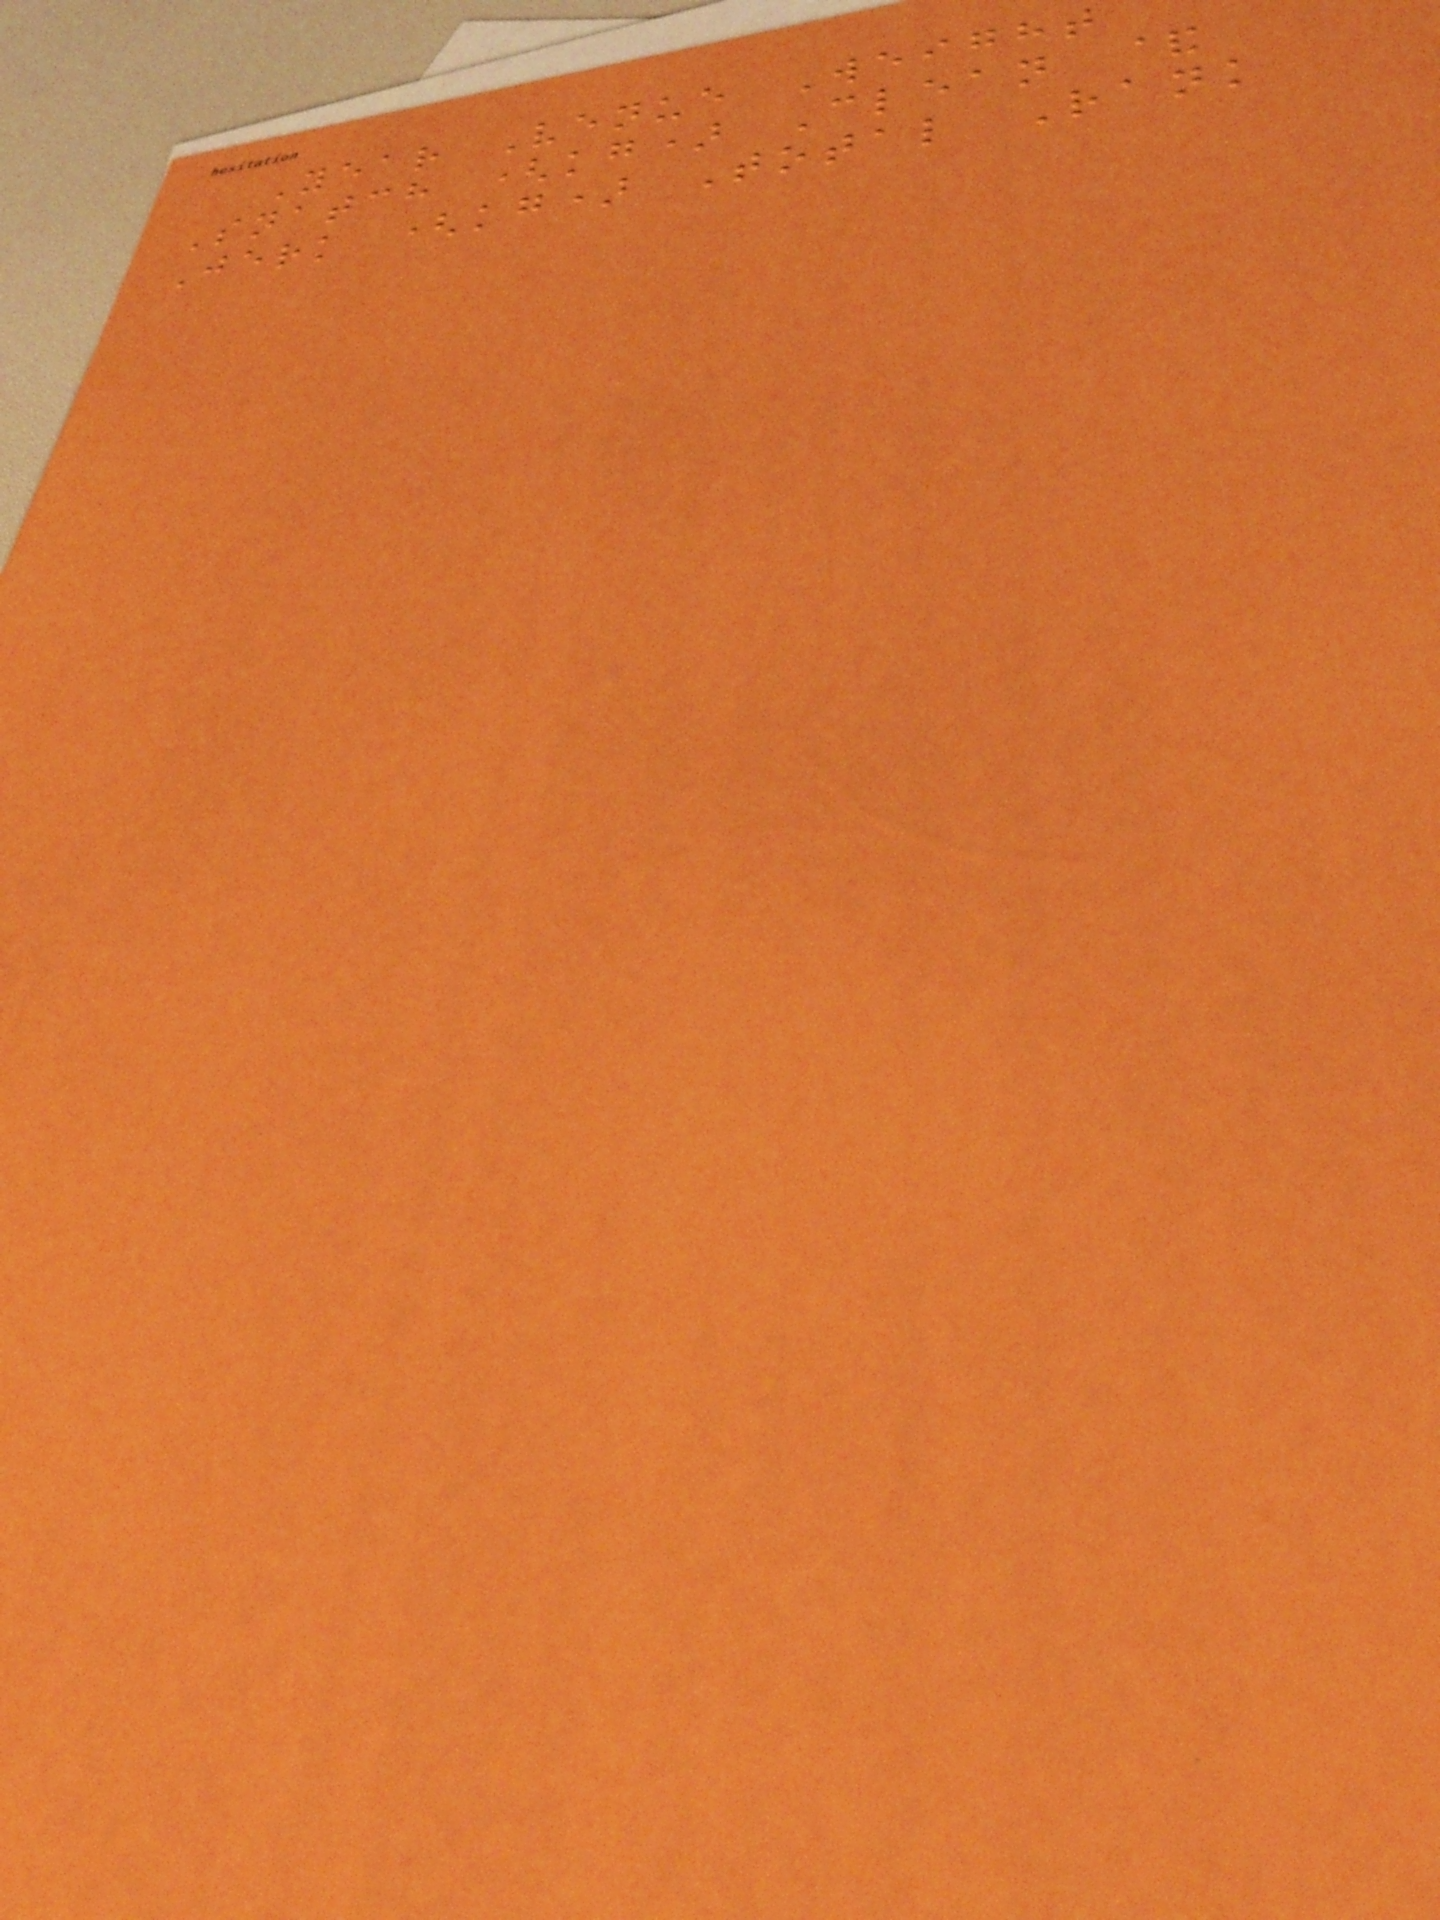Year Venue Weight
Snatch (kg) Clean &
Jerk (kg) Total Rank
